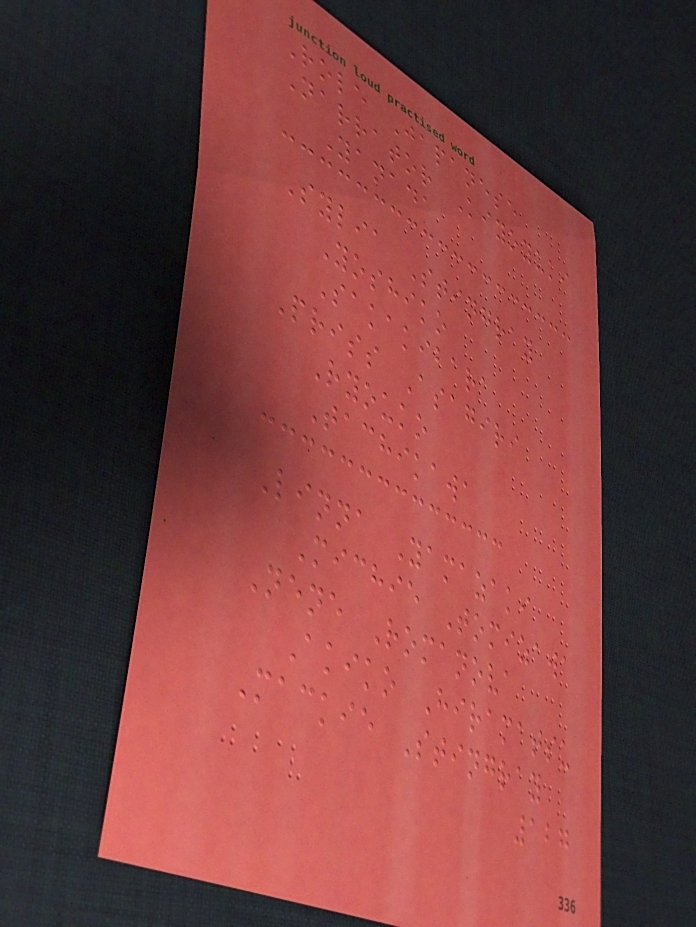Role Japanese
Narrator Kiyoyuki
Yanada
Sylia Stingray
Yoshiko
Sakakibara
Priss Asagiri
Ryouko
Tachikawa
Linna Yamazaki
Michie Tomizawa
Nene Romanova
Akiko Hiramatsu
Mackie Stingray
127
